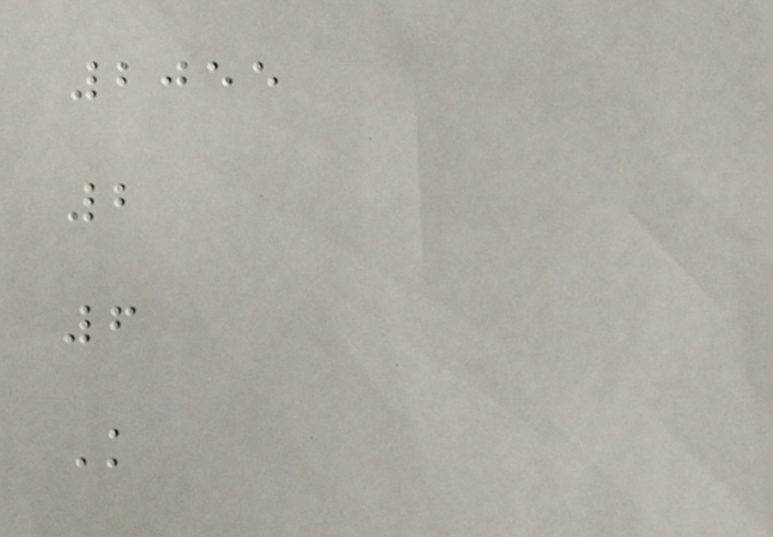2055
2
6
K
